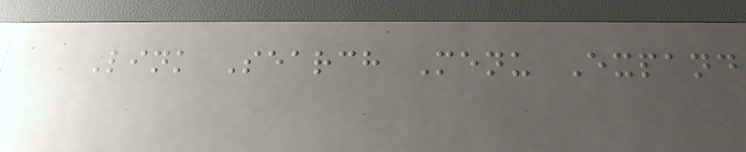Link Search Menu Expand
